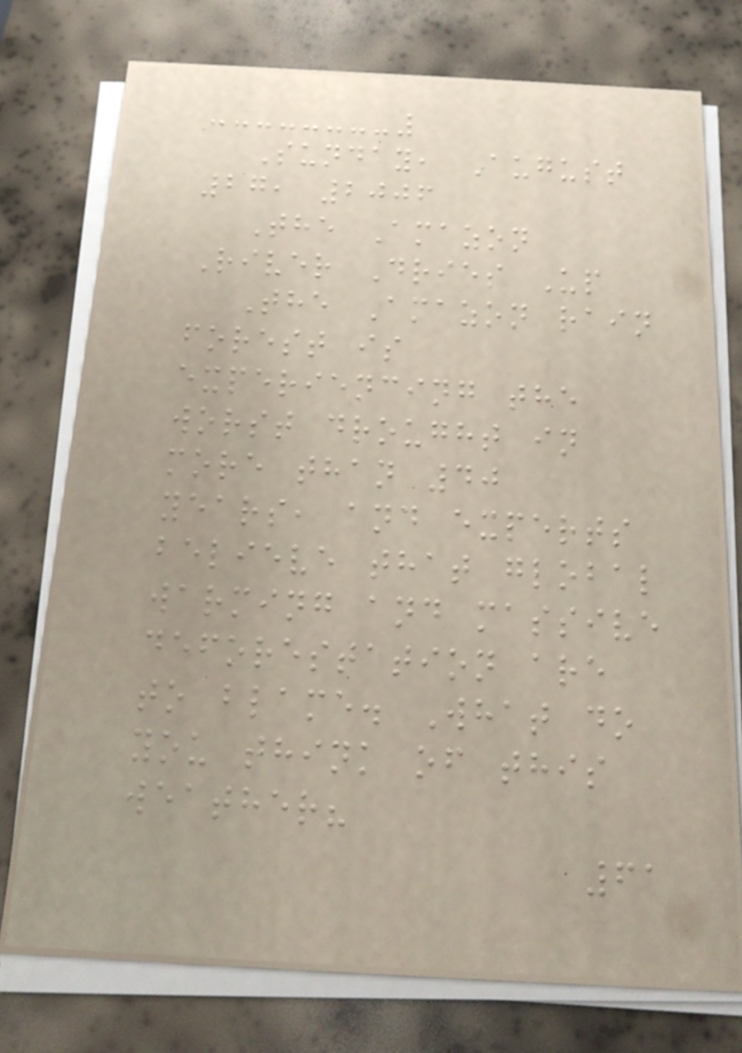Sunday, August
27, 2006
The Amazon
River Dries Up
The Amazon rain
forest is
experiencing the
worst drought in
more than 40
years, and experts
believe that global
warming and massive
deforestation are
to blame. What do
you think of this
weather?
61
